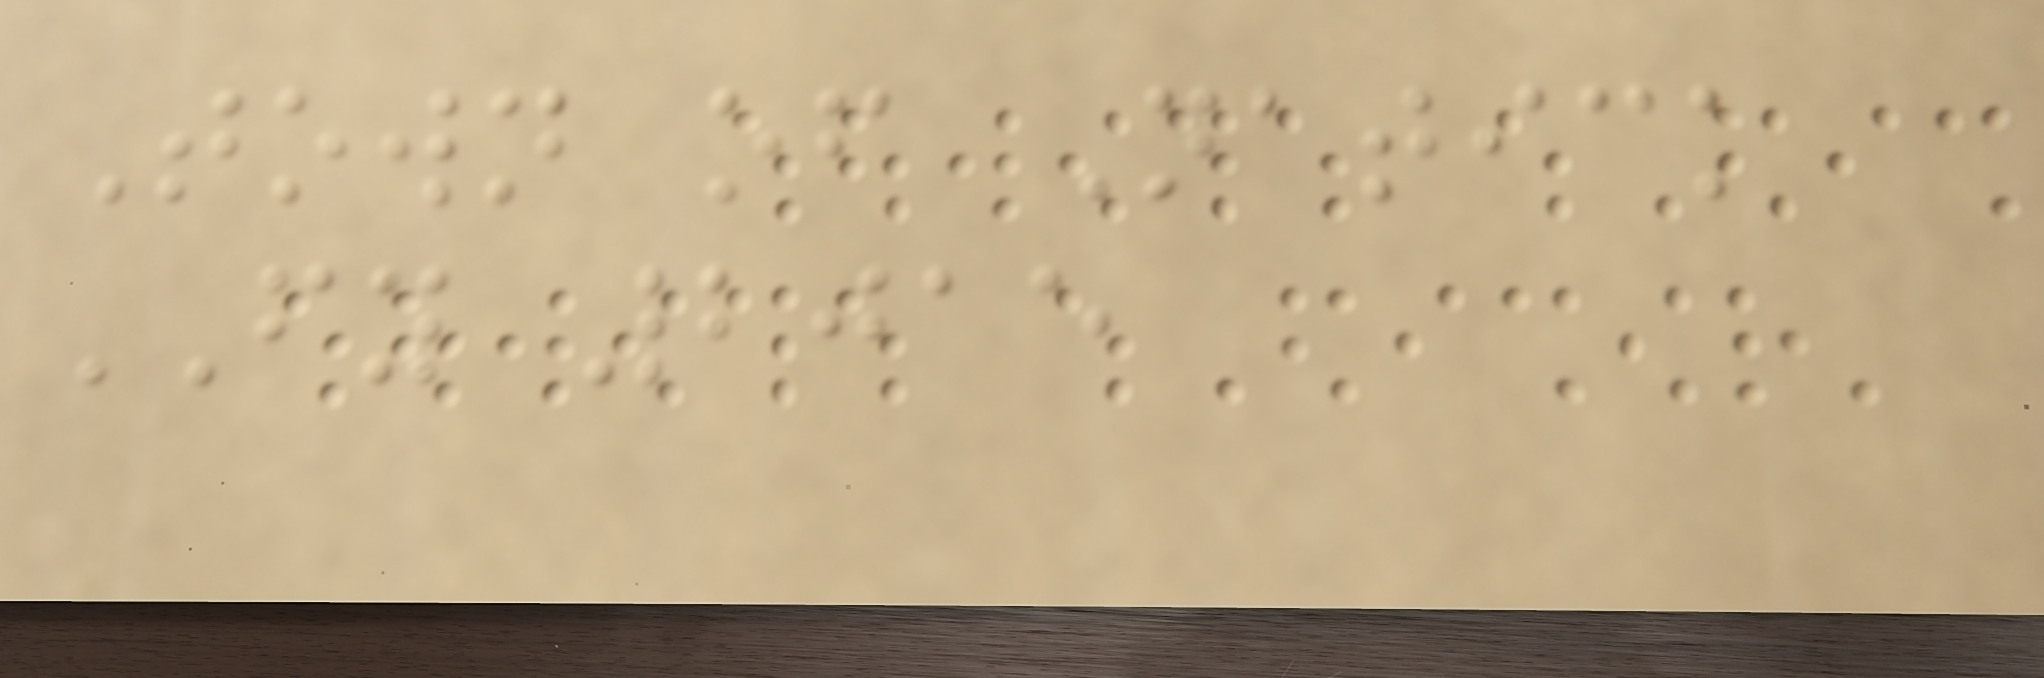Town of Natick
FY 2015
